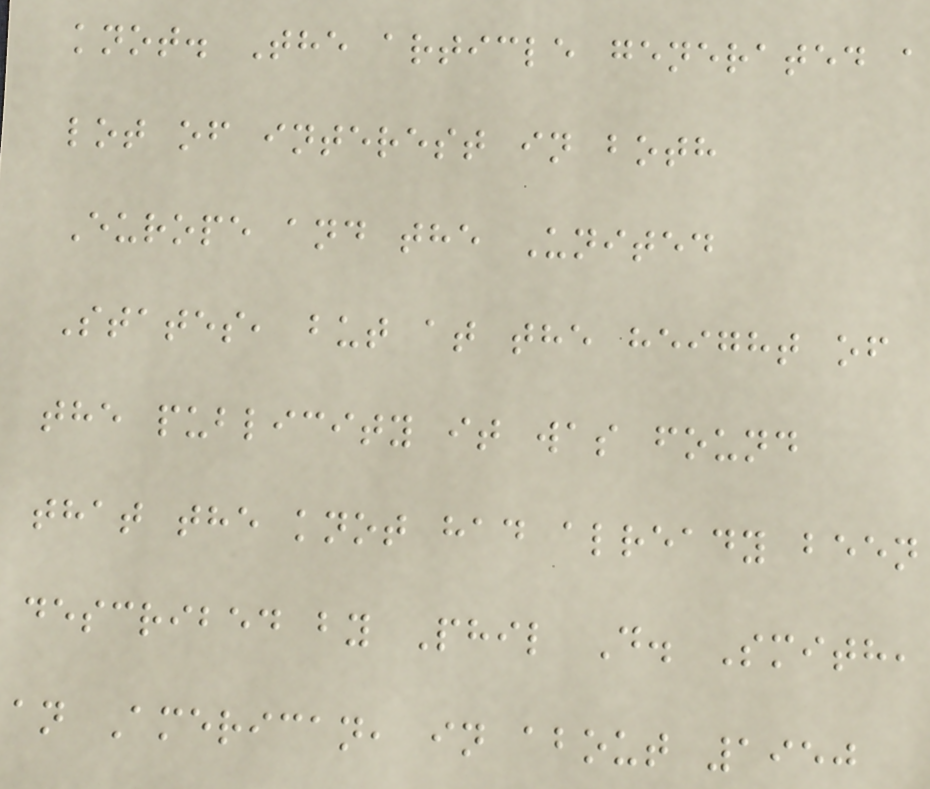knot. The article generated a
lot of interest in both
Europe and the United
States, but at the height of
the publicity it was found
that the knot had already been
described by Phil D. Smith,
an American, in about 1950
